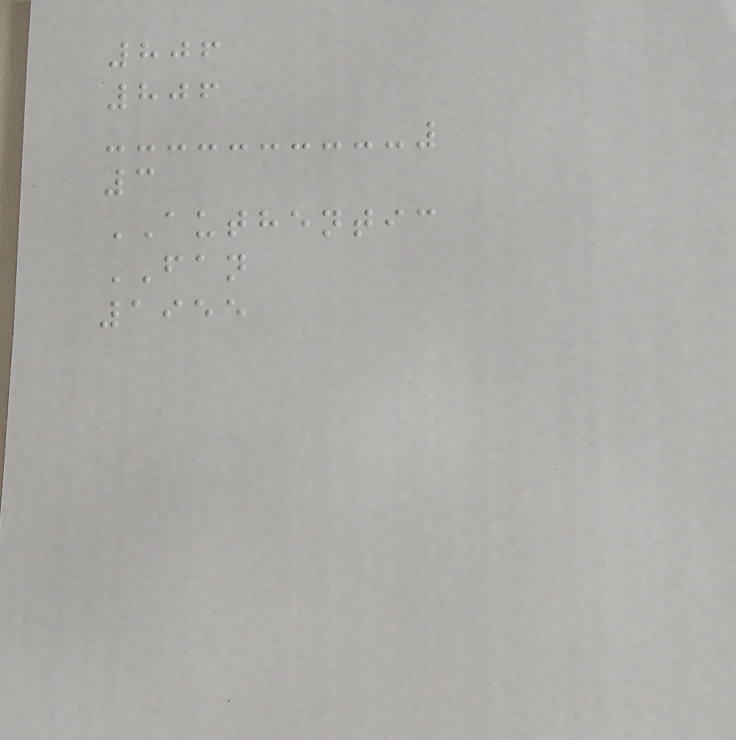806
806
3
AUTHENTIC
FAN
1955
